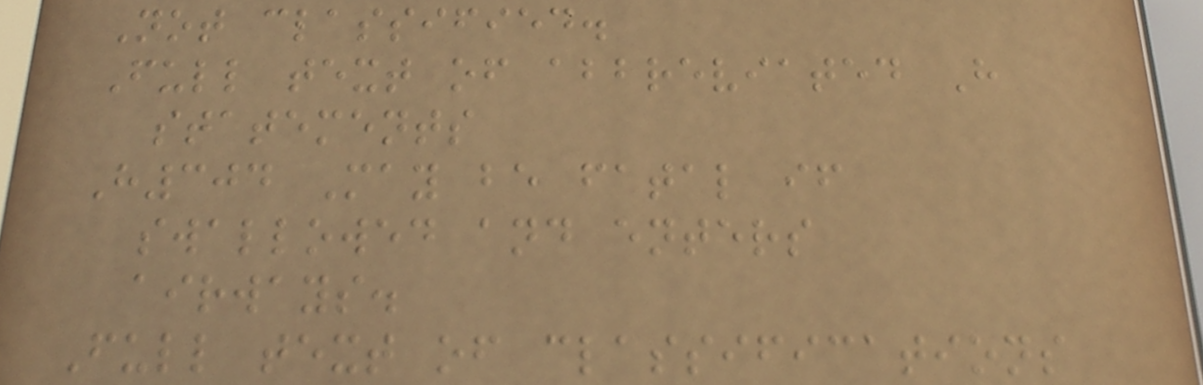Not classified.
Full text of abbreviated H
statements
H304 May be fatal if
swallowed and enters
airways.
Full text of classifications
